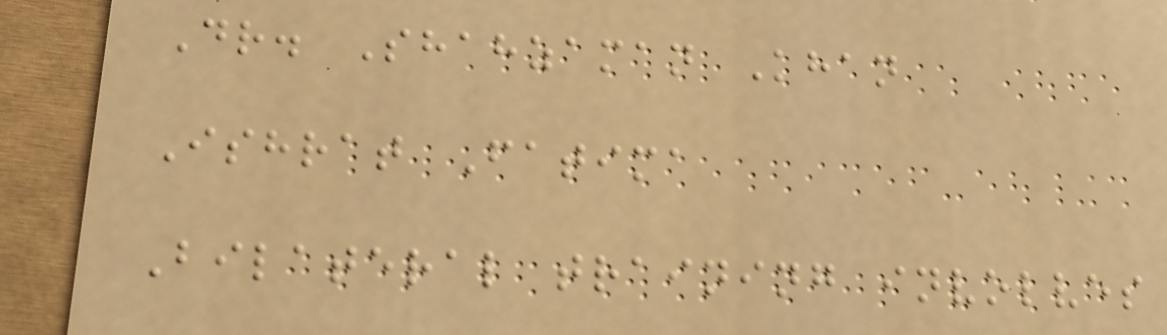Dr. Shahzaman Khan
Ishrat Fatima
Bilateral training involves
